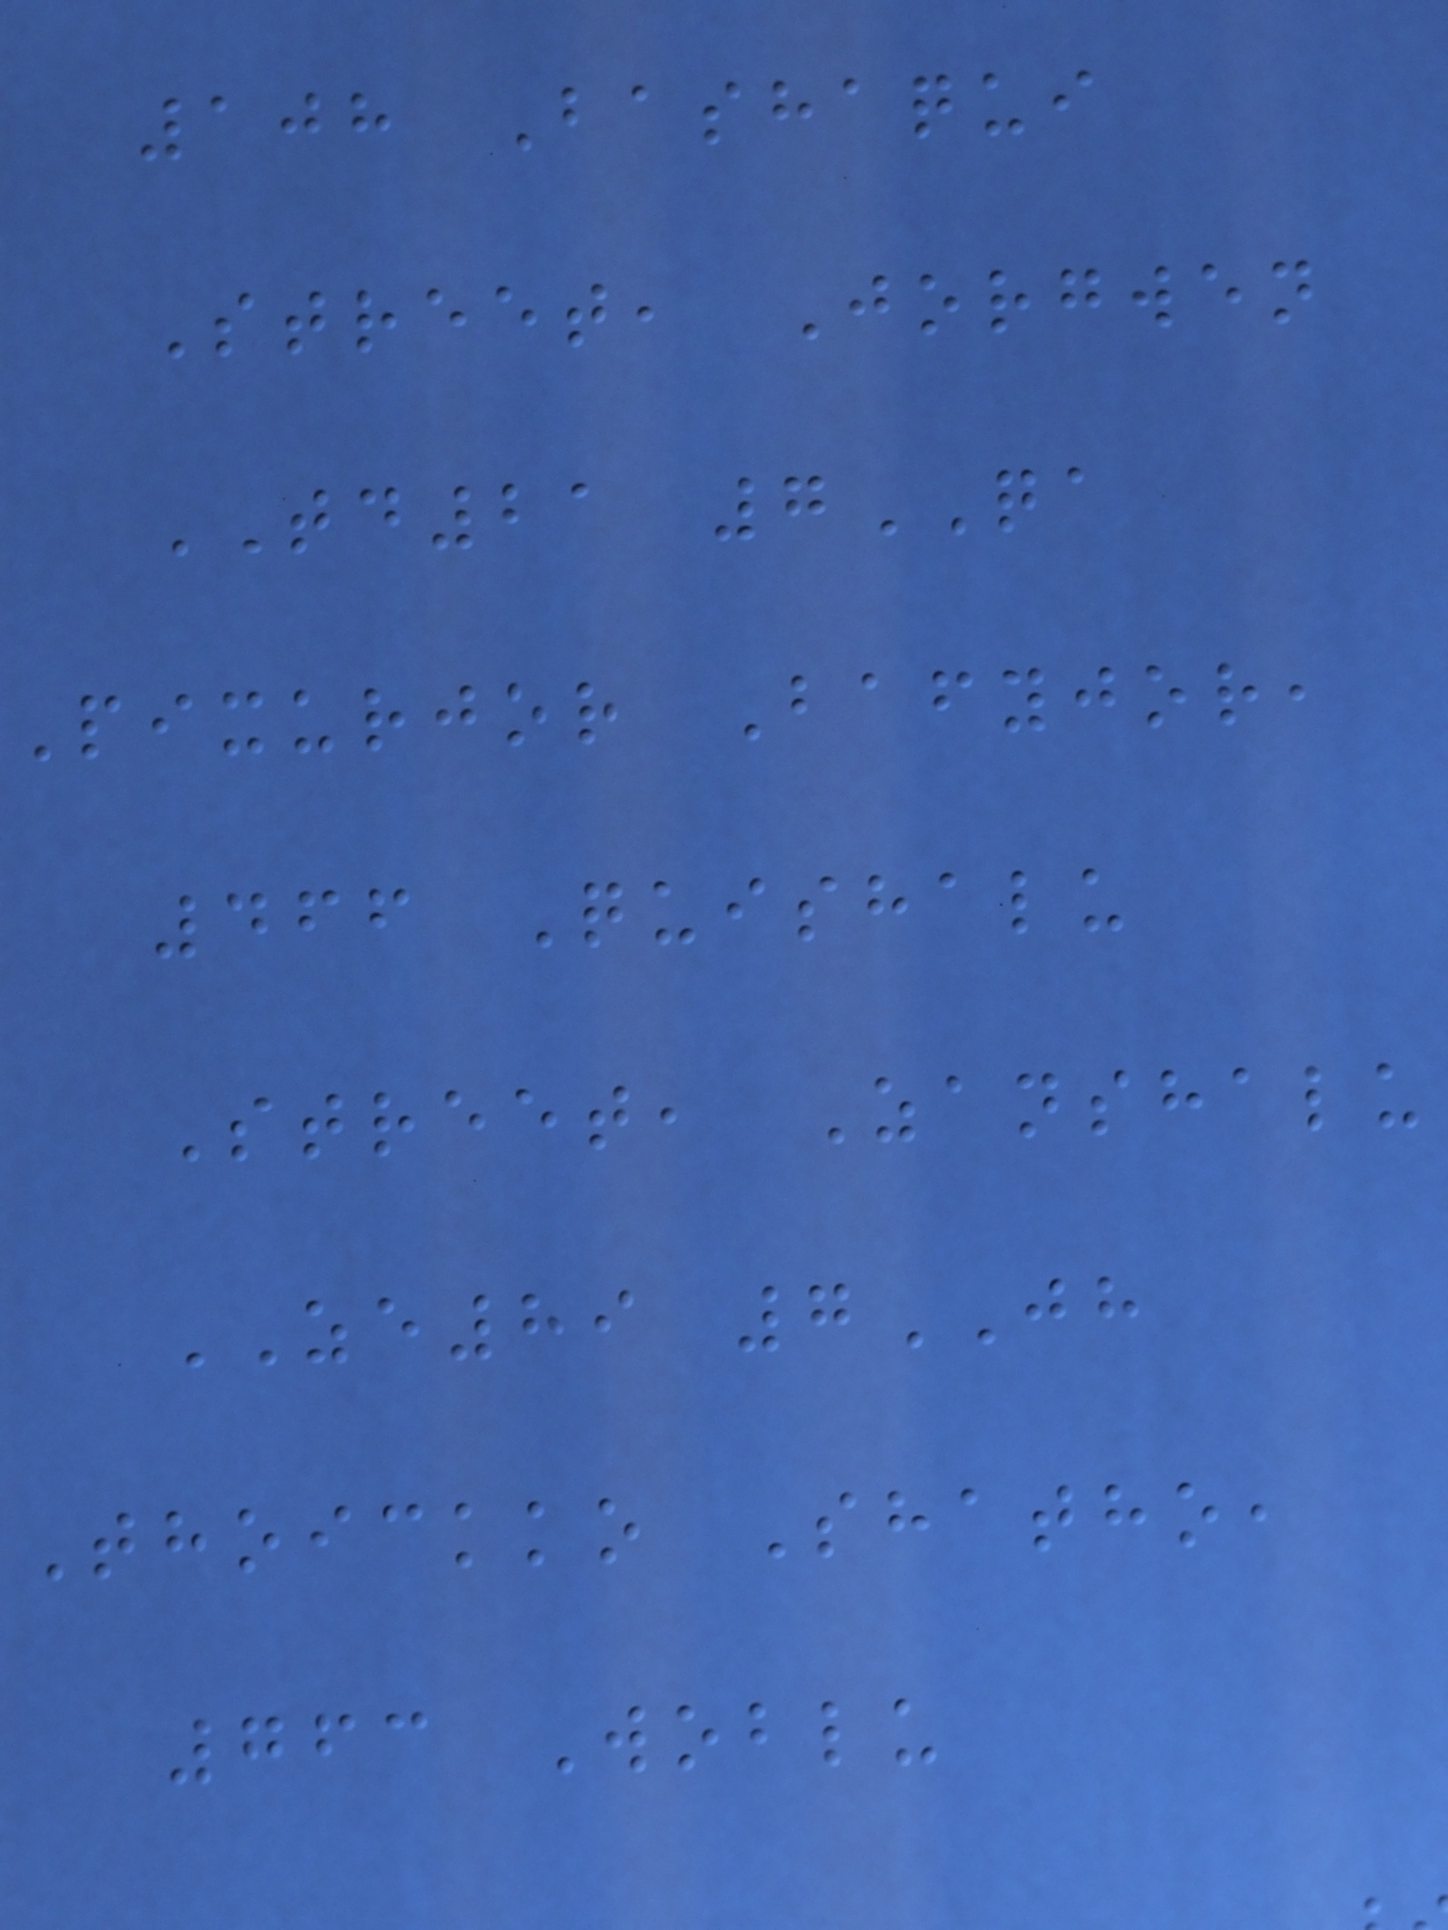108 Bashaqui
Street, Jorgwen
TD21 7QA
Pixurjor Bafyjor,
466 Quishalu
Street, Zanshalu
ZE89 7JH
Thoickko Shatho,
763 Woblu
